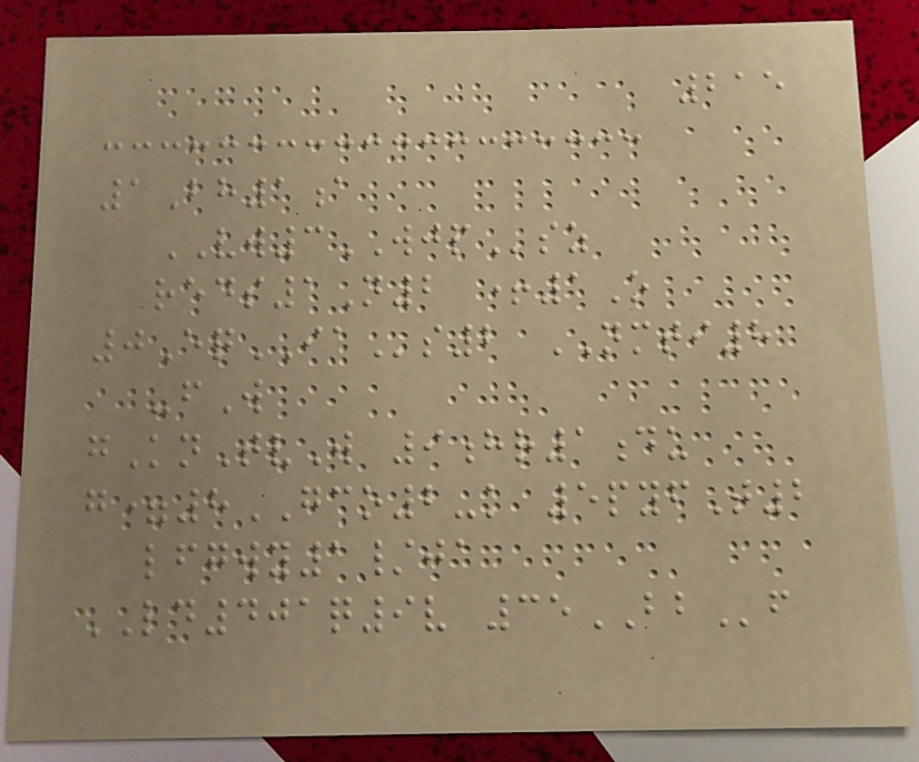215
1Bh1a
VW3WJPsz
reds1N2 +1O
0EqIAs2 NMTI8
-fW
gKnTvW 9hr1du
g=8GCO2-k 5pyfT2
lfgwy1/ja
LD401q9v 35BBf
